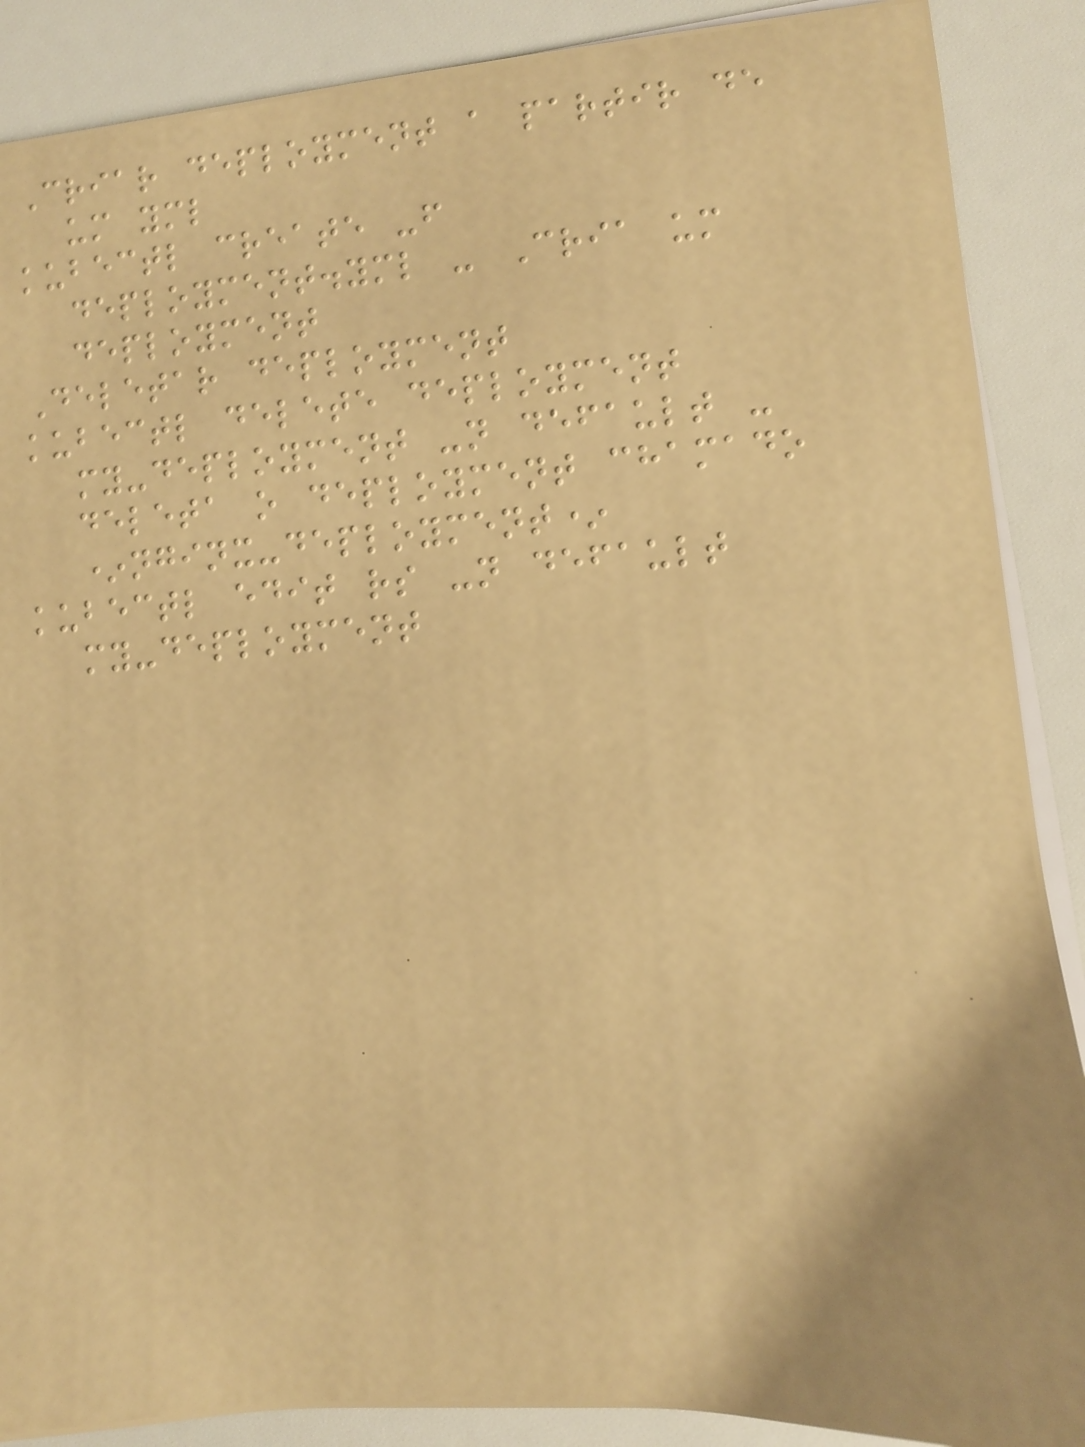Criar deployment a partir de
um yml
kubectl create -f
deployment.yml - Cria um
deployment
Deletar deployment
kubectl delete deployment
my-deployment -n default -
deleta o deployment chamado
*nginx-deployment*
kubectl edit rs -n default
my-deployment
